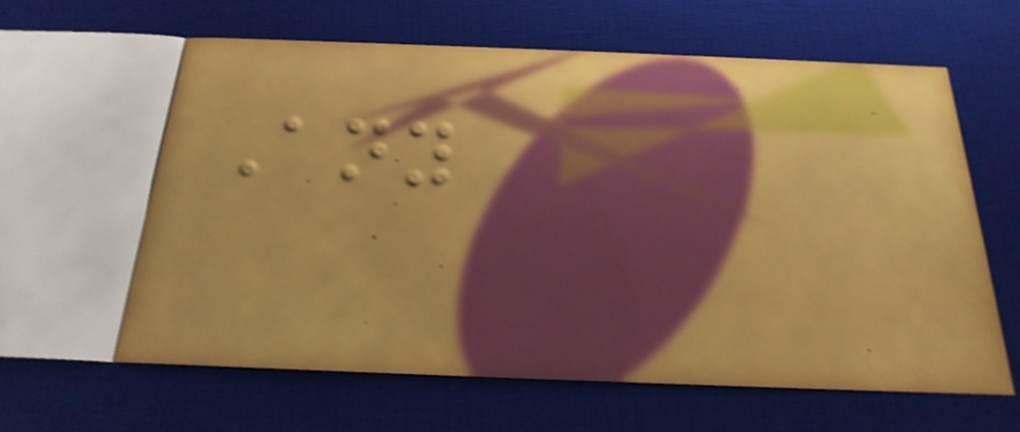Any
